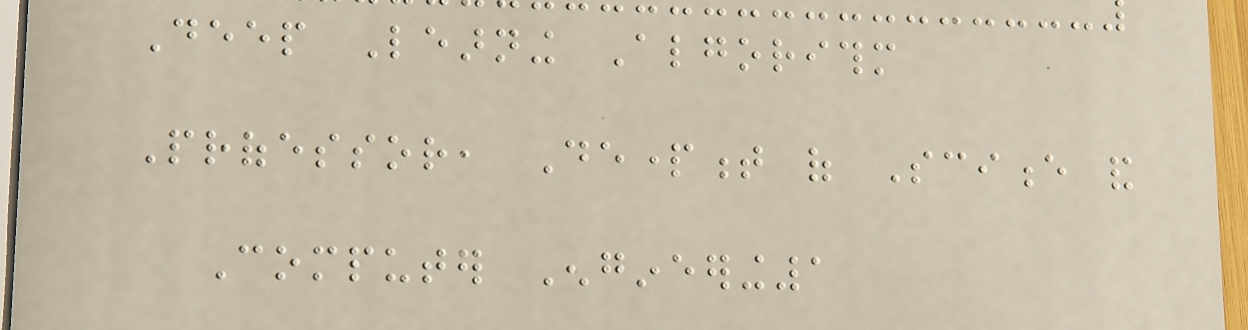Deep Learning Algorithm
Professor, Department of Science and
Computer Engineering1
